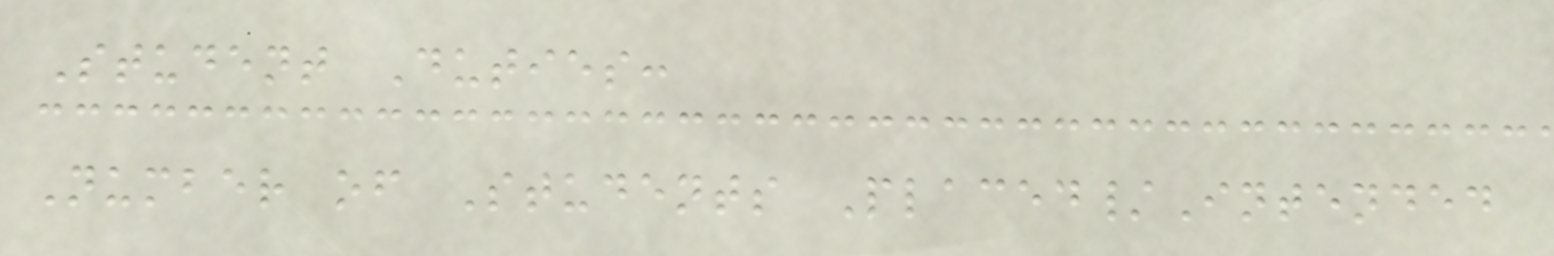Student Duties:
Number of Students Placed/Intended
